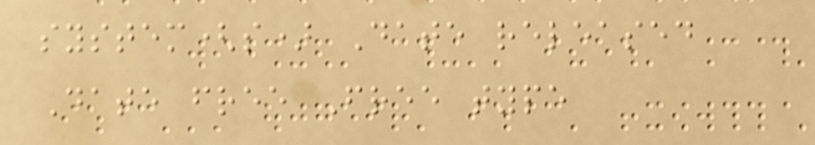system(s) Date released
Date free Free type
